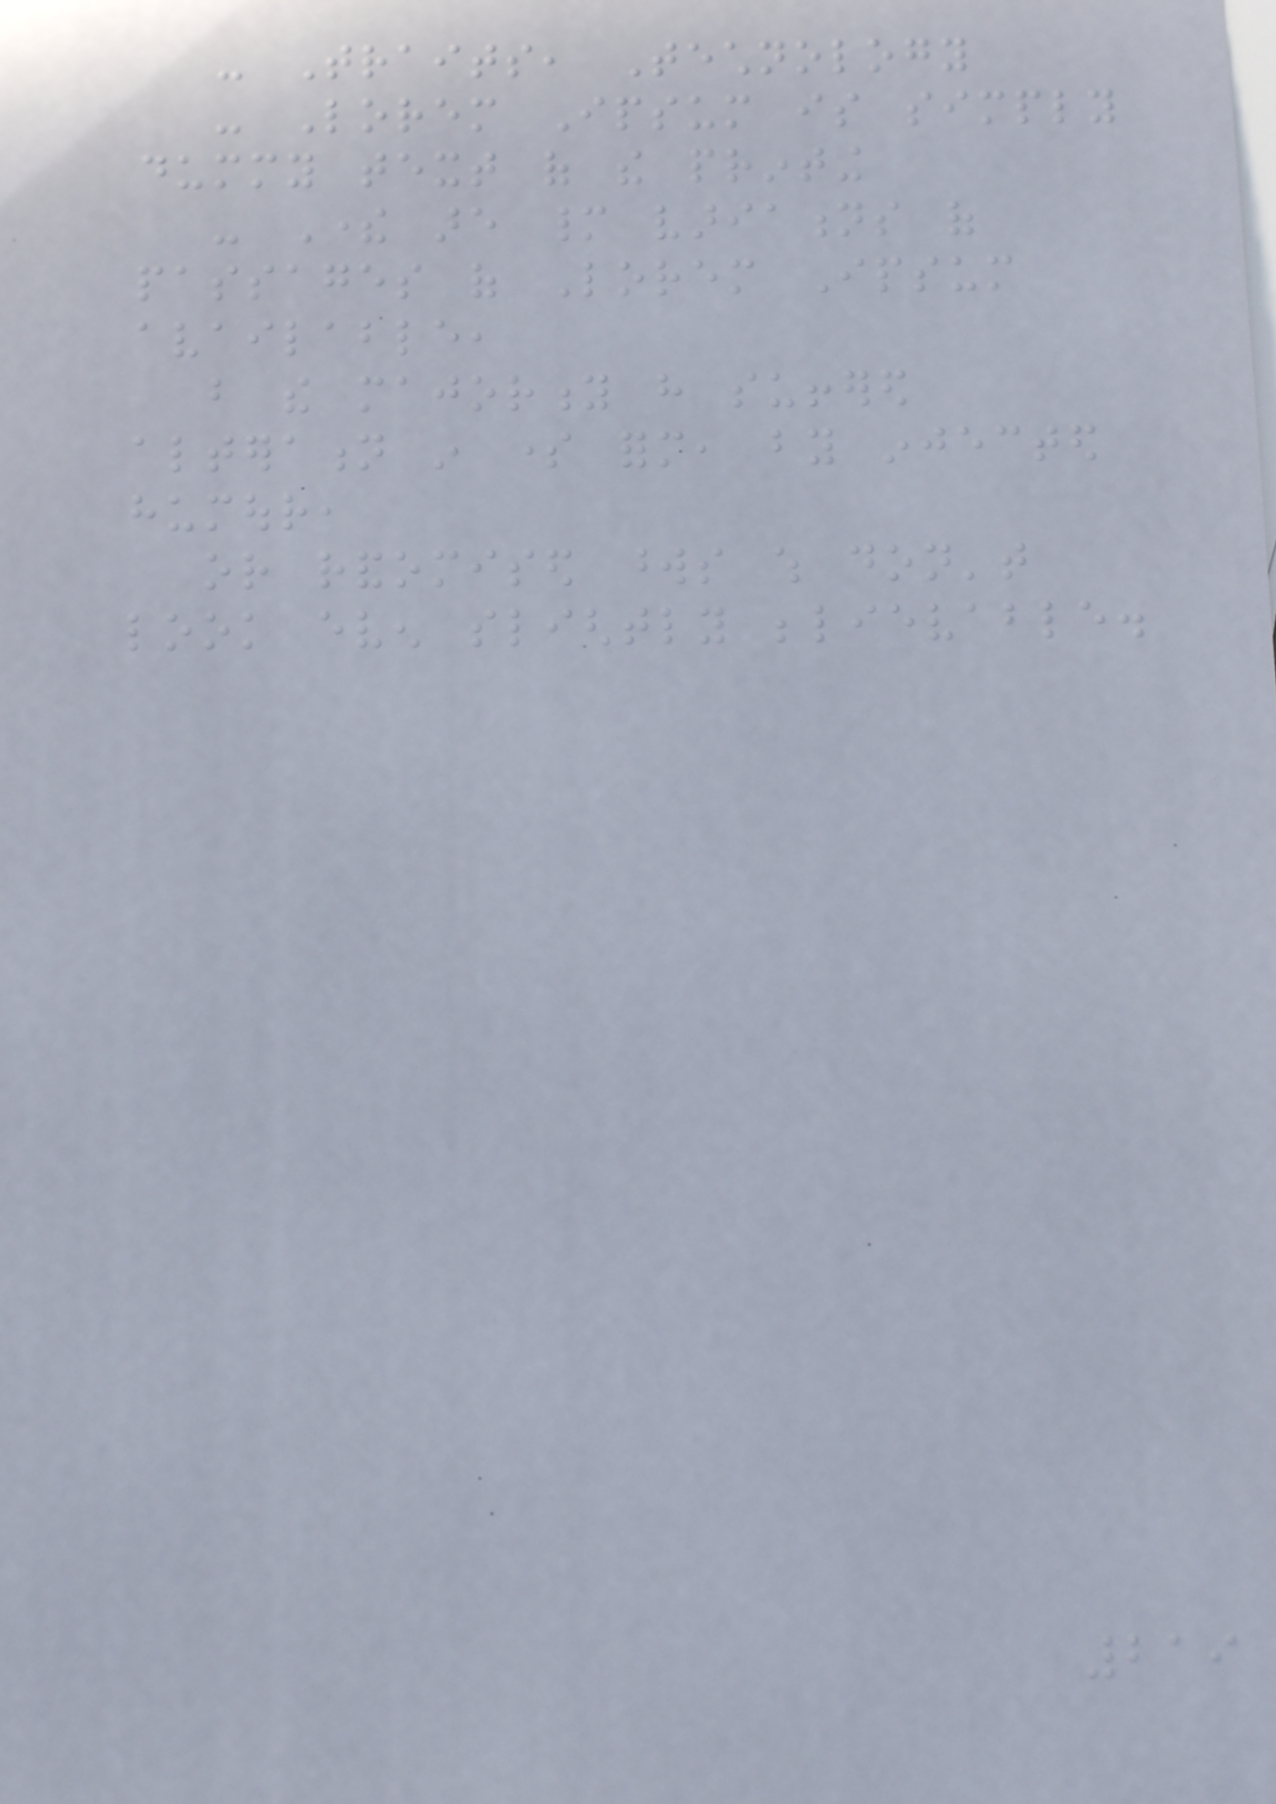- Traits, Technology
- Lorem Ipsum is simply
dummy text of the printing
- There are many variations of
passages of Lorem Ipsum
available,
but the majority have suffered
alteration in some form, by injected
humour,
or randomised words which don't
look even slightly believable.
219
